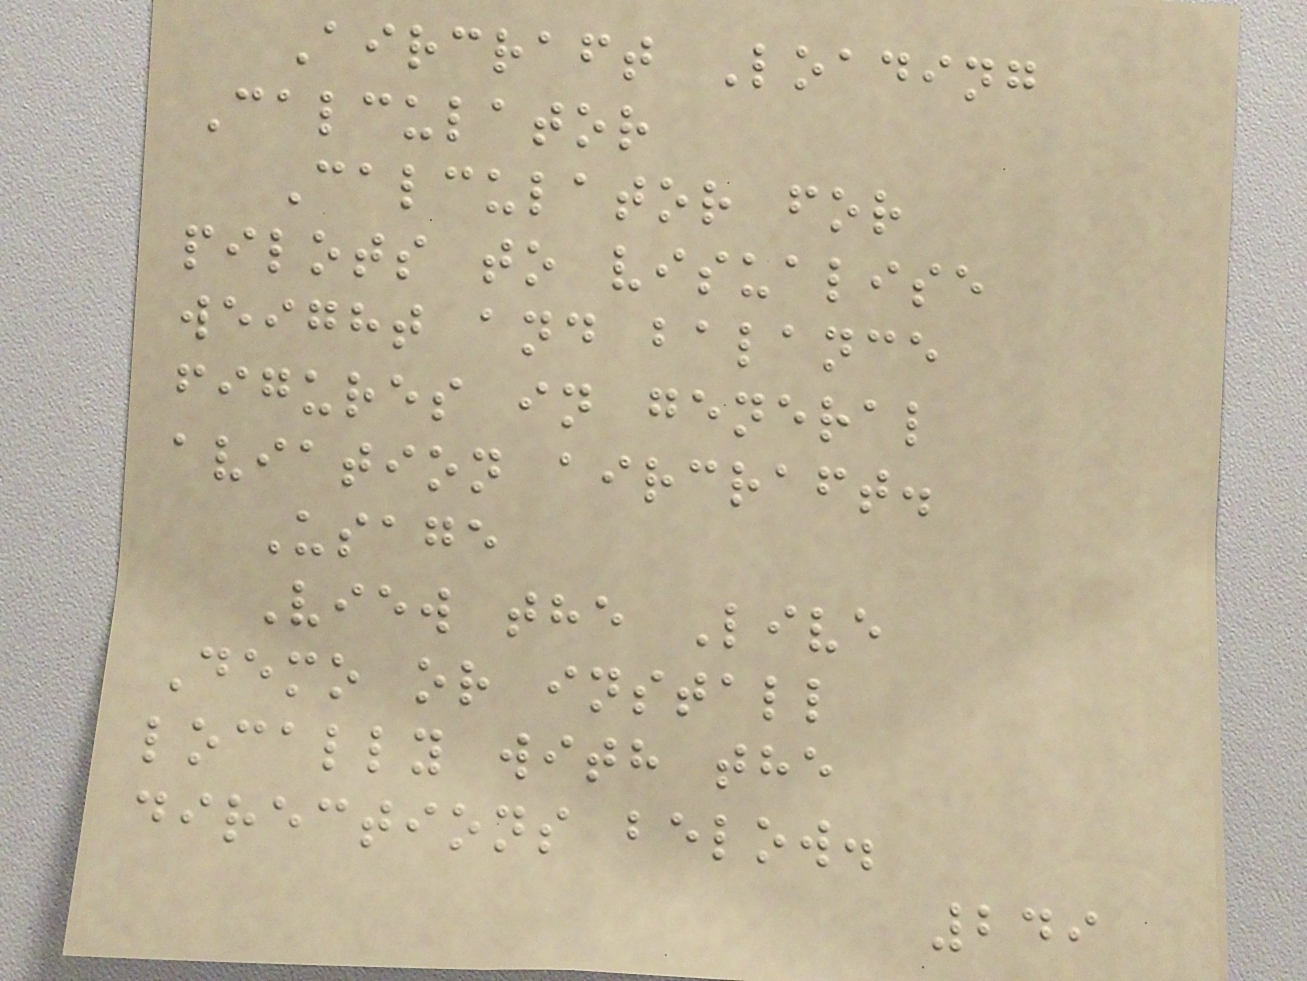Aircraft Loading
Calculator
Calculator for
pilots to visualise
weight and balance
figures in general
aviation aircraft.
Usage
View the Live
Demo or install
locally with the
directions below.
249
